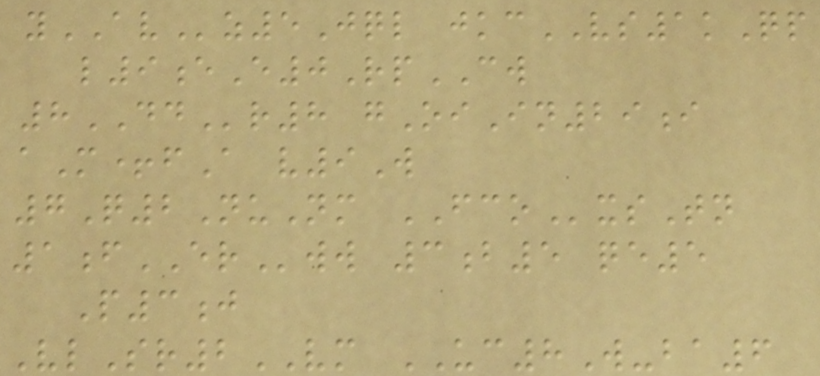yAVz5Jql jkcVS1kQp
l9eE0RpCW
8DDr8 gOiIn29i
aM+fA v9W
7Q2NuNm FCOxsTn
1fERww 3b5 qe5
P3j
VlSr2VM UC8W-ba6
